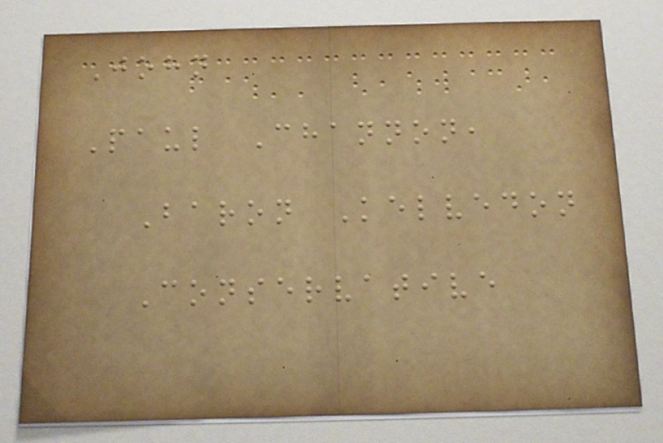John
Paul Channon,
Baron Kelvedon
Conservative
